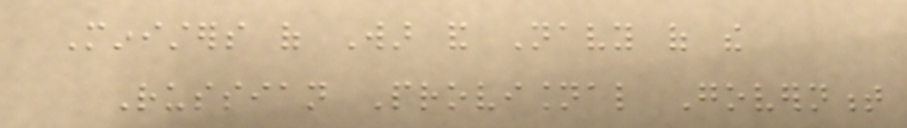Ministers of War and Navy of the
Russian Provisional Government
